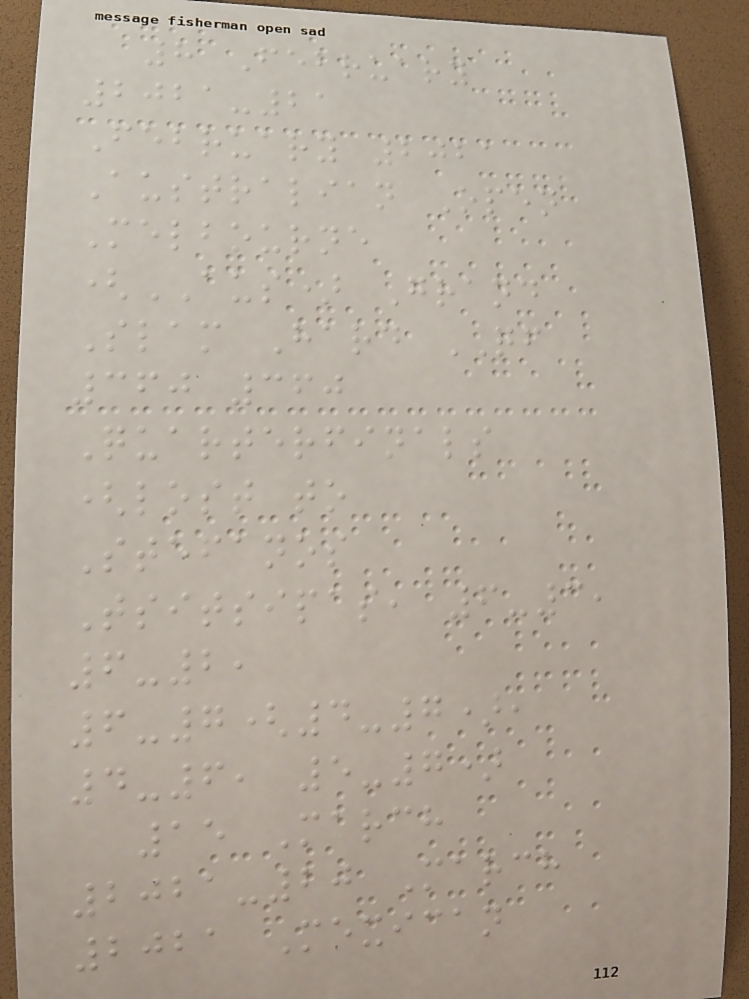8 February
2021-21
February 2021
Australian Open
Melbourne
(AUS) Grand
Slam Hard QF
360 360
Quarterfinals
(lost to
Stefanos
Tsitsipas, 6-3,
6-2,
6-7(4-7),
4-6, 5-7)
15 March
2021-20 March
2021 Mexican
